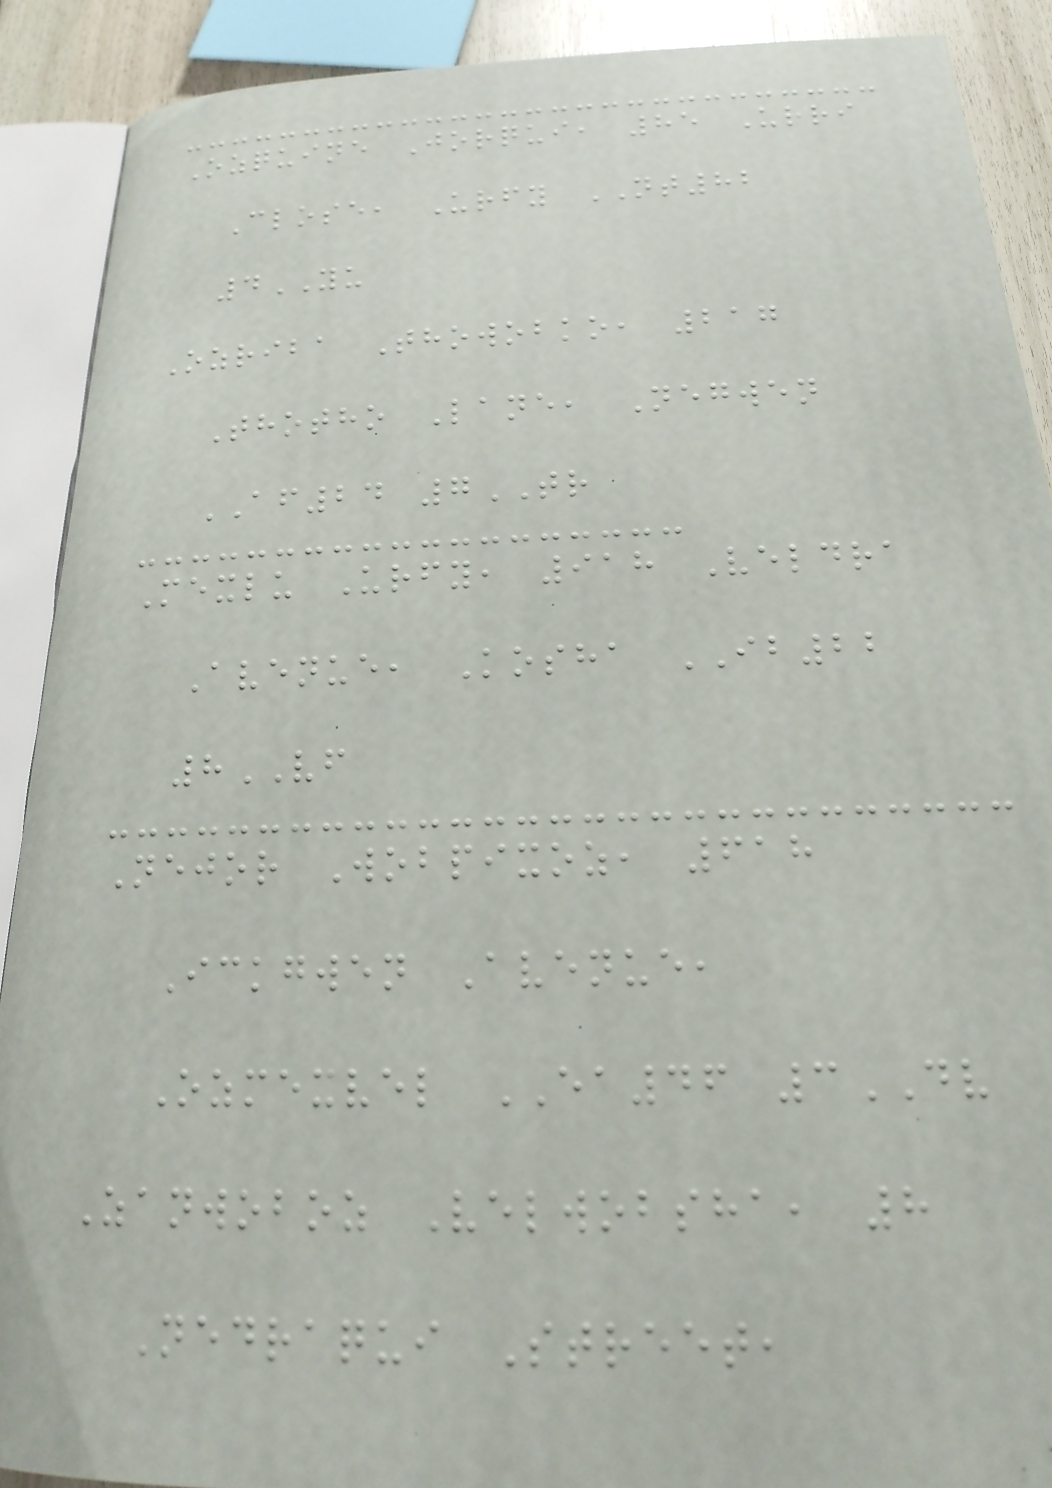Ozquine Jorqui, 85 Urri
Close, Urfy NT82
4YU
Ozriba Thowobko, 217
Thotho Lane, Negwen
AF24 7TR
Mexlu Urfy, 918 Veldra
Avenue, Kosha IB22
8VF
Nejor Wobpixoz, 618
Ickgwen Avenue,
Ozmexvel EA46 3DV
Zanwoboz Velwobsha, 8
Nedraqui Street,
